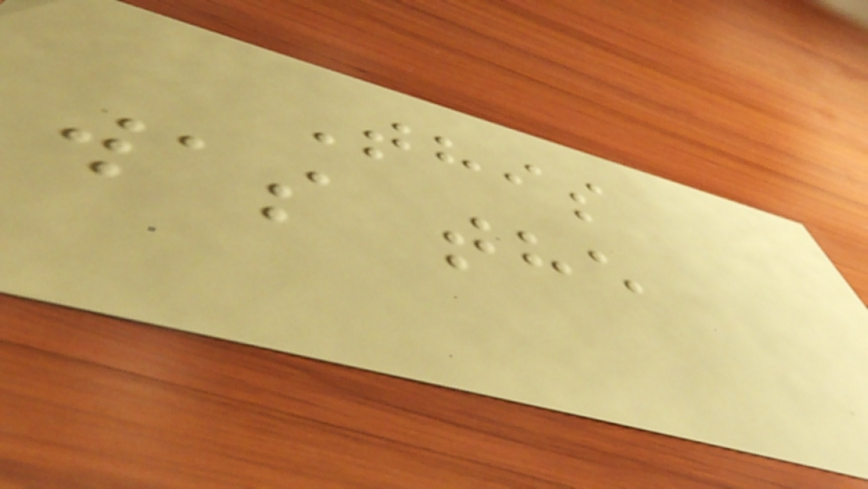This
was the
